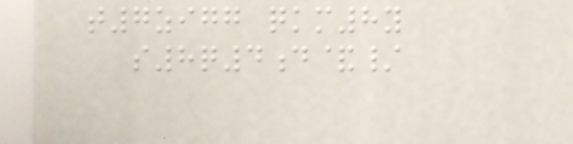t7zigg qkm8y
s8q4d&/
